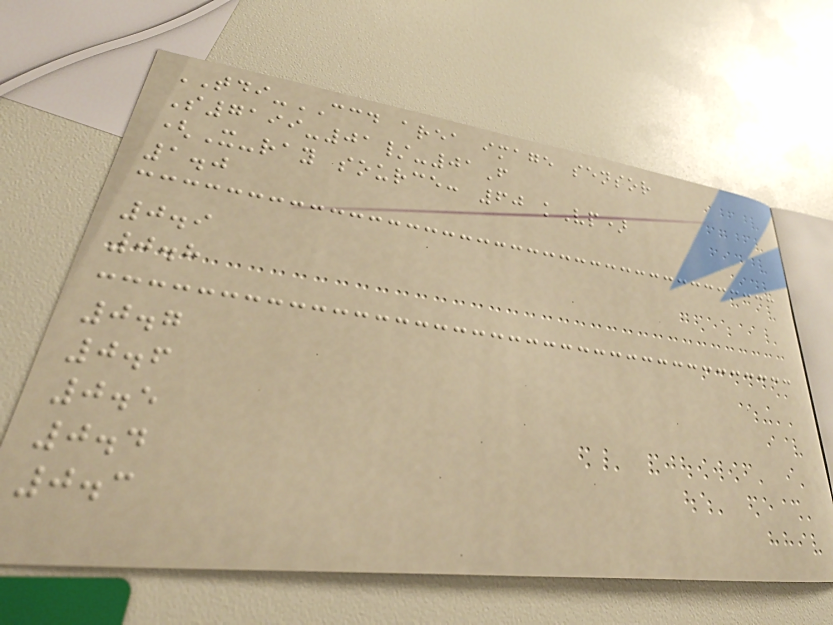TDI-CCD area image sensor
S7199-01/-01F
(X-ray source: 60 kVp)
1.0
0.9
0.8
0.7
0.6
0.5
0.4
0.3
